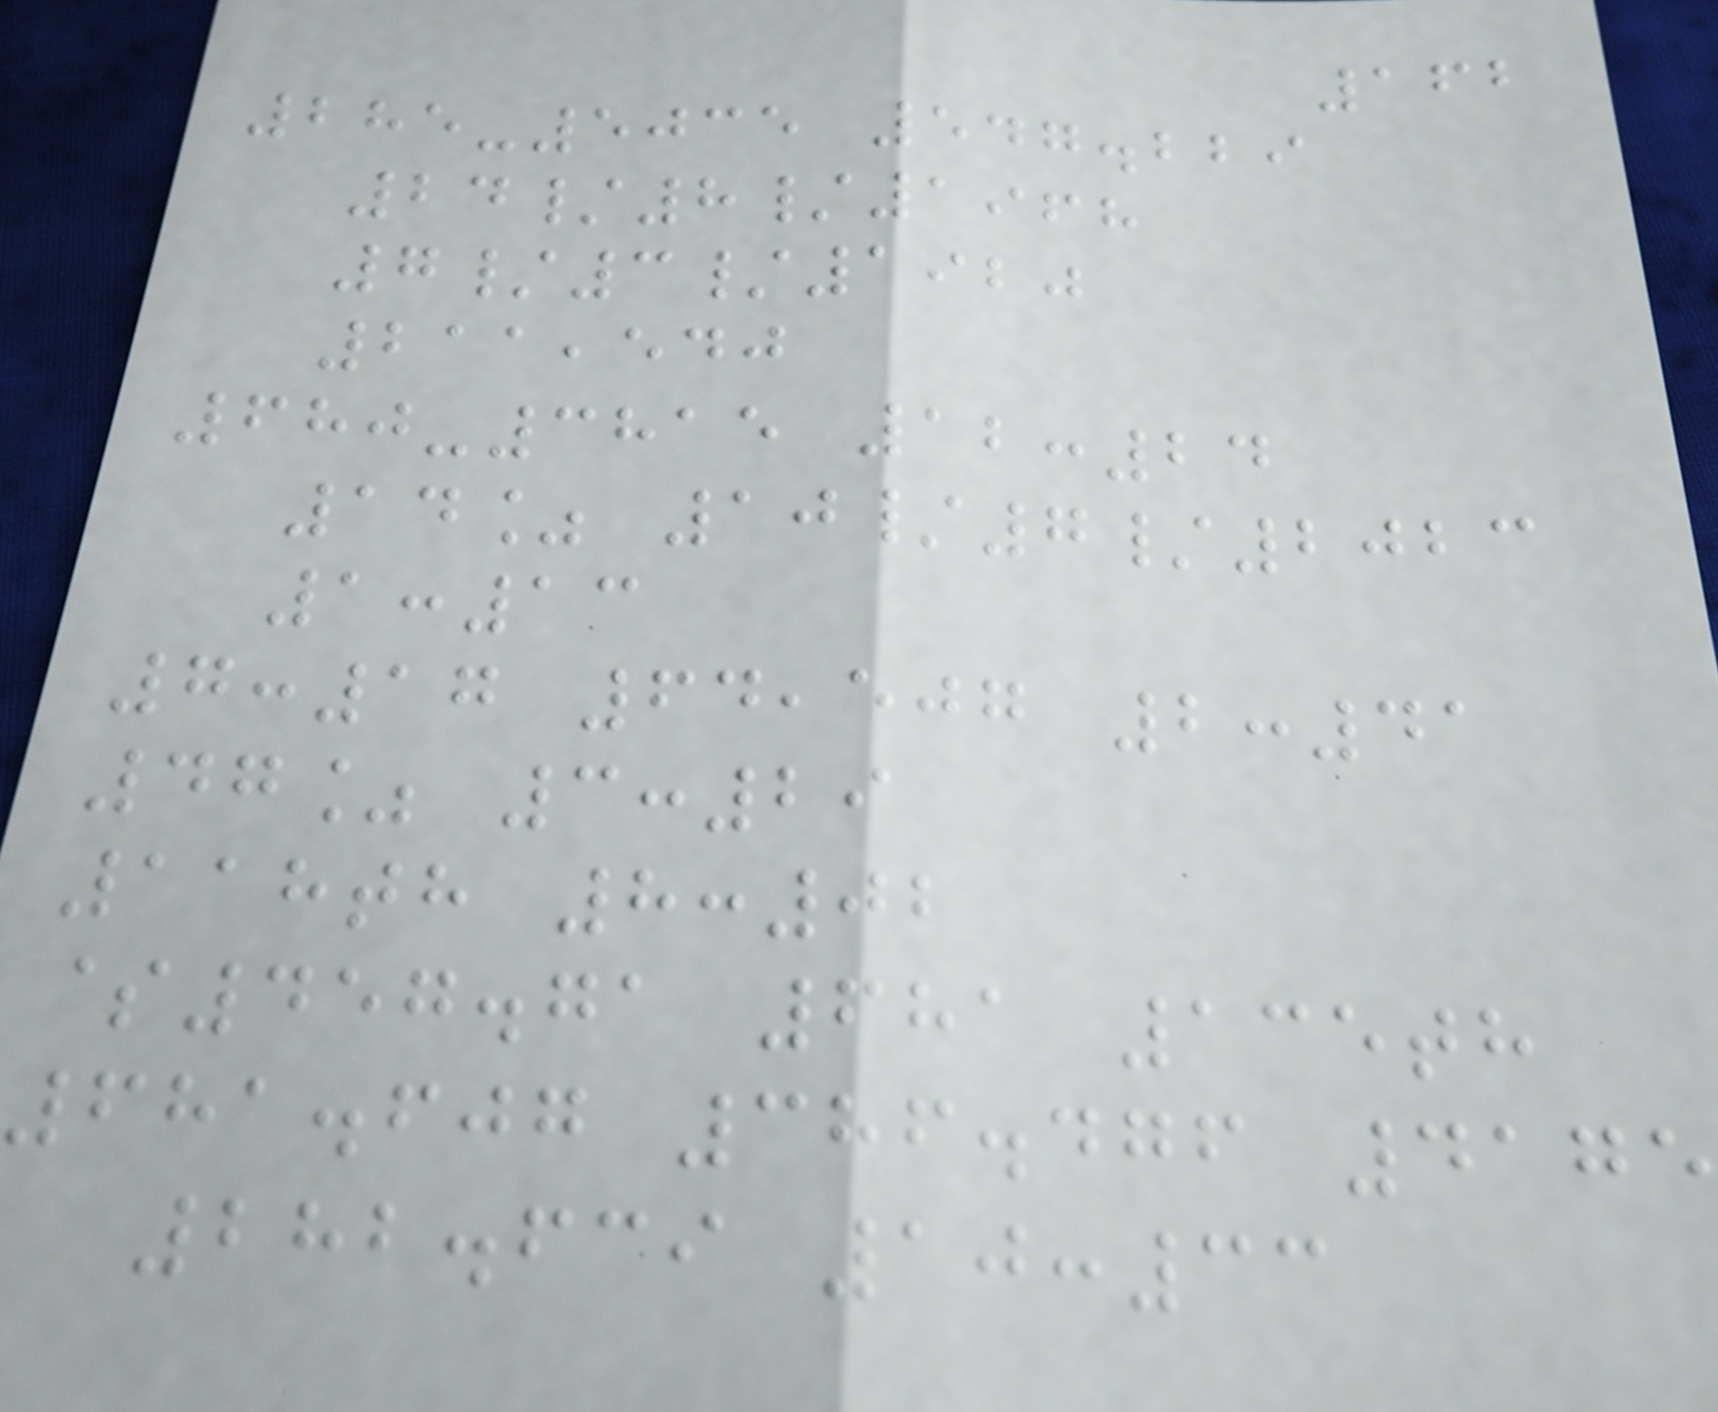162
285-5035 547.229
24/8/1968
7/3/1920
211,540
680-3815 12:24
14% 10/7/2023
1:13
7:17 64,507 2:41
47% 3:29
118th 8:02
$457.71 681 135th
681.607 386.476 4175
282.639 10:33
